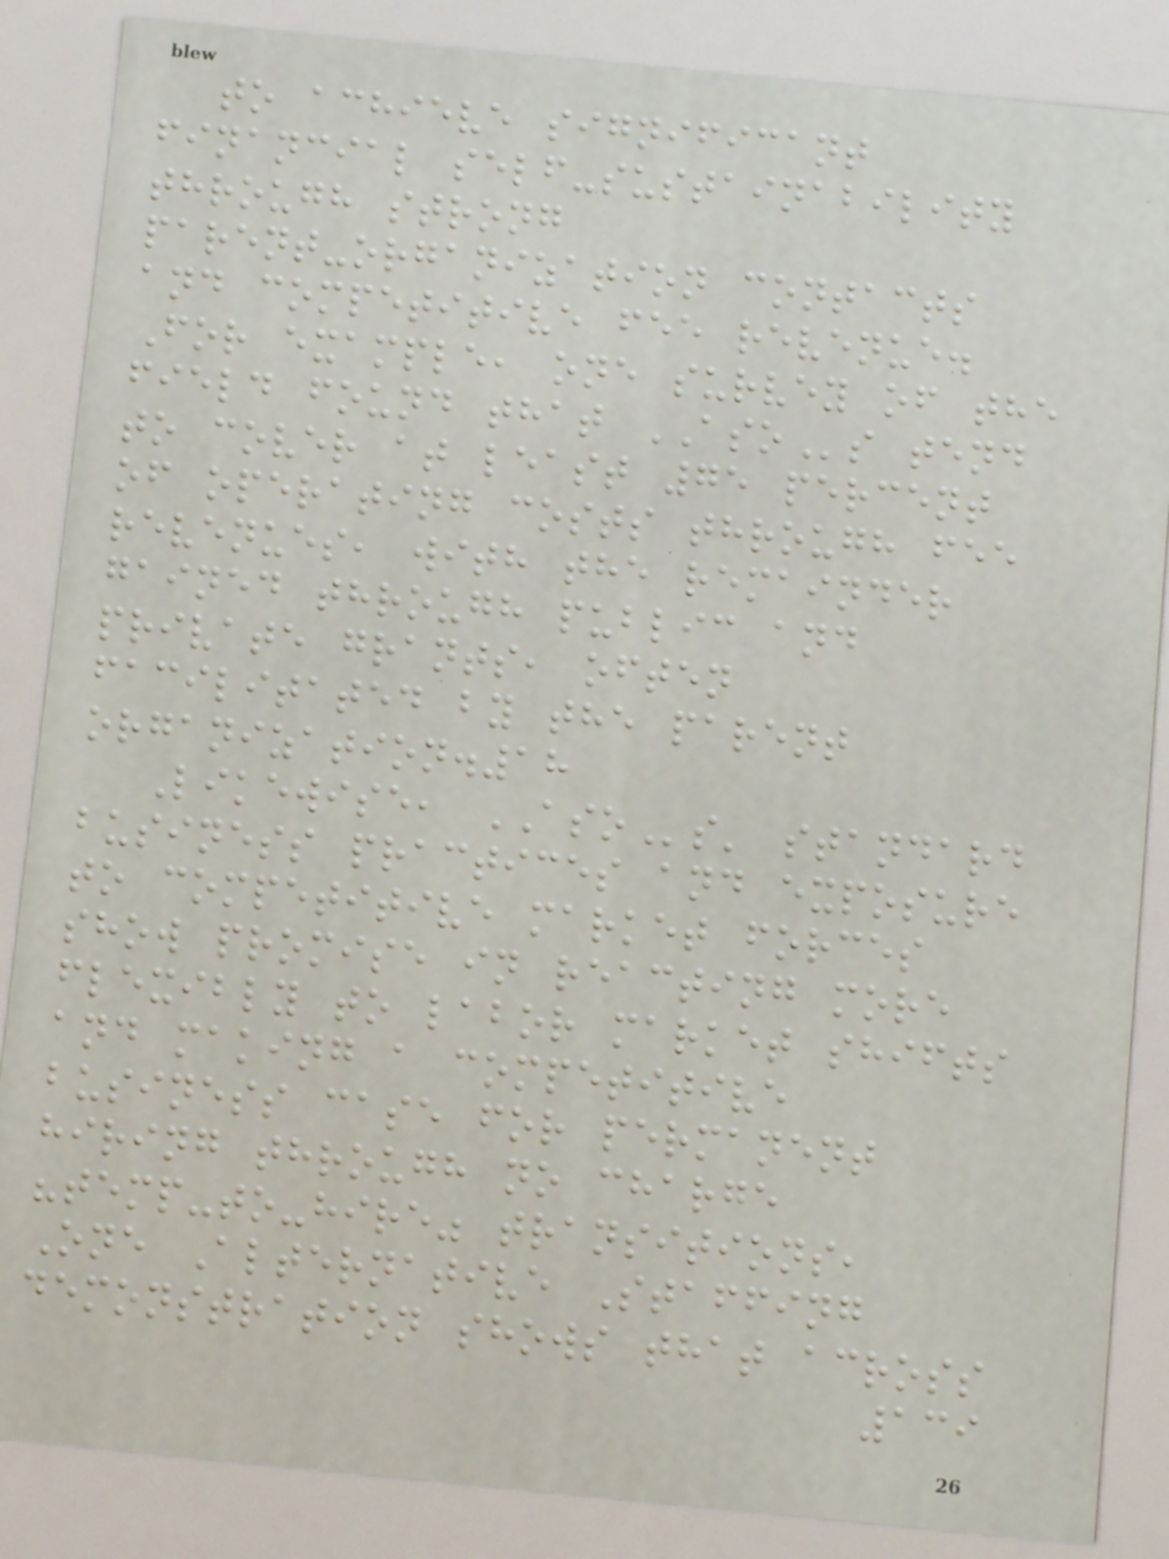to achieve significant
financial self-sustainability
through strong
parent-organization contacts
and competitive fee revenue.
For example, one survey of the
field found that ASOs tend
to cover at least 75 percent
of operating costs through fee
revenues, with the remainder
gained through public and
private grants, often
facilitated by the parent
organization.18
Likewise, ASOs' standard
business practices and exposure
to competitive market forces
show promise in reacting more
flexibly to labor market shifts
and making a competitive
business case for permanent
hiring through no charge
"temp-to-hire" transitions,
One Alternative Staffing
demonstration shows that across
139
